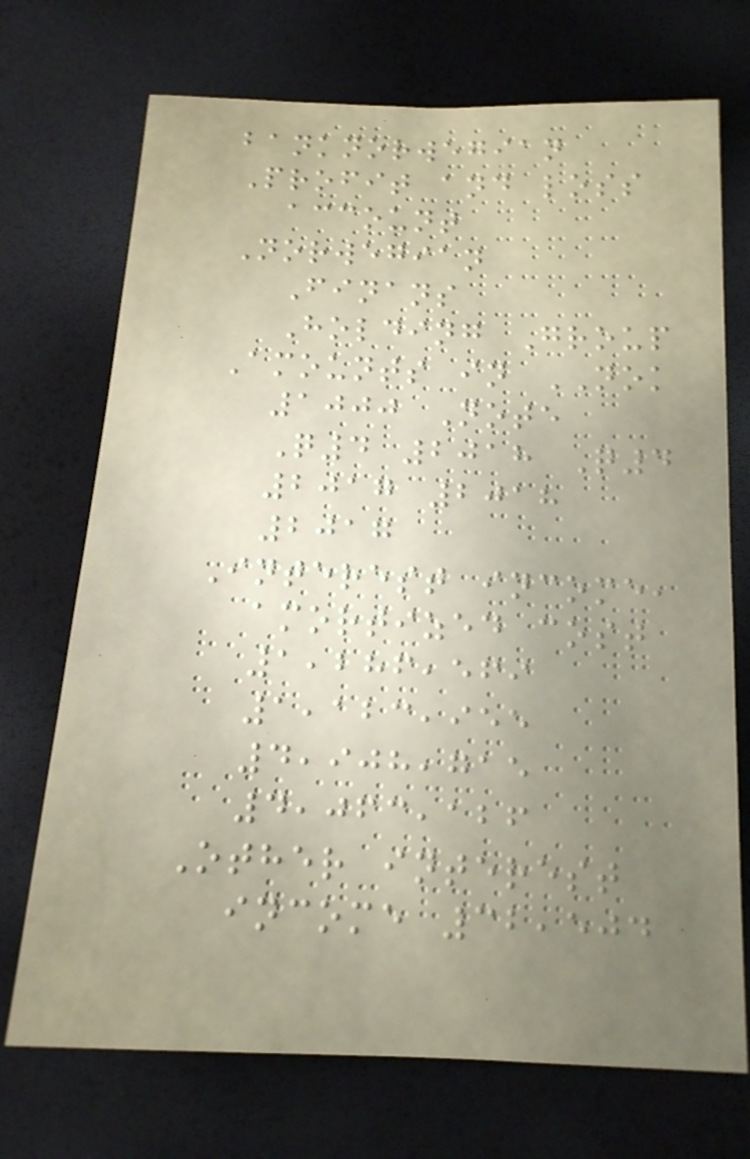banknorwegian
Profit and loss
account
Norwegian
Finans
Holding Group
Amounts in NOK
1000 Note
Q4 2018 Q4
2017 2018
2017
Interest income,
amortized cost
1,286,569
1,123,955
4,908,715
4,063,126
Other interest
income 32,504
